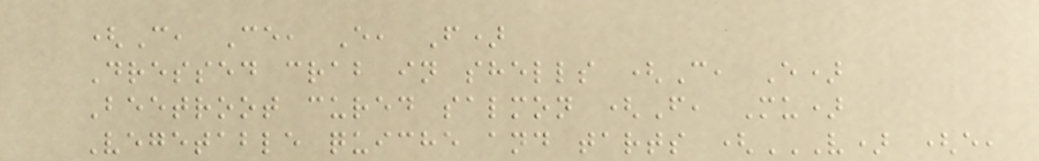(C, Ce, E, F)
Dressed crab in shells (C, E)
Beetroot cured salmon (F, Mu)
Vegetable quiche and tarts (V) (E,
